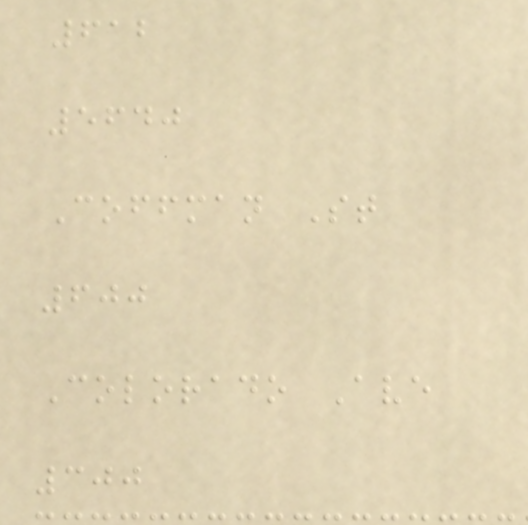612
5640
Coffman St
600
Colorado Ave
300
